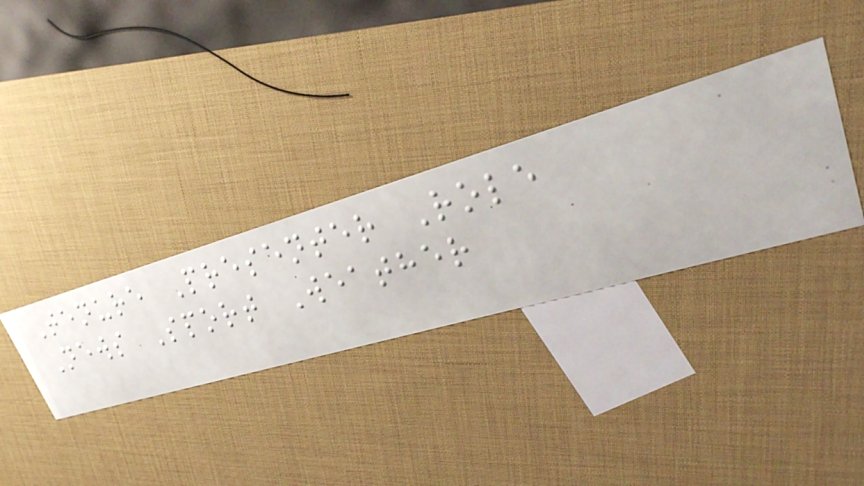Tenure Presenter Role
News Sport Weather
